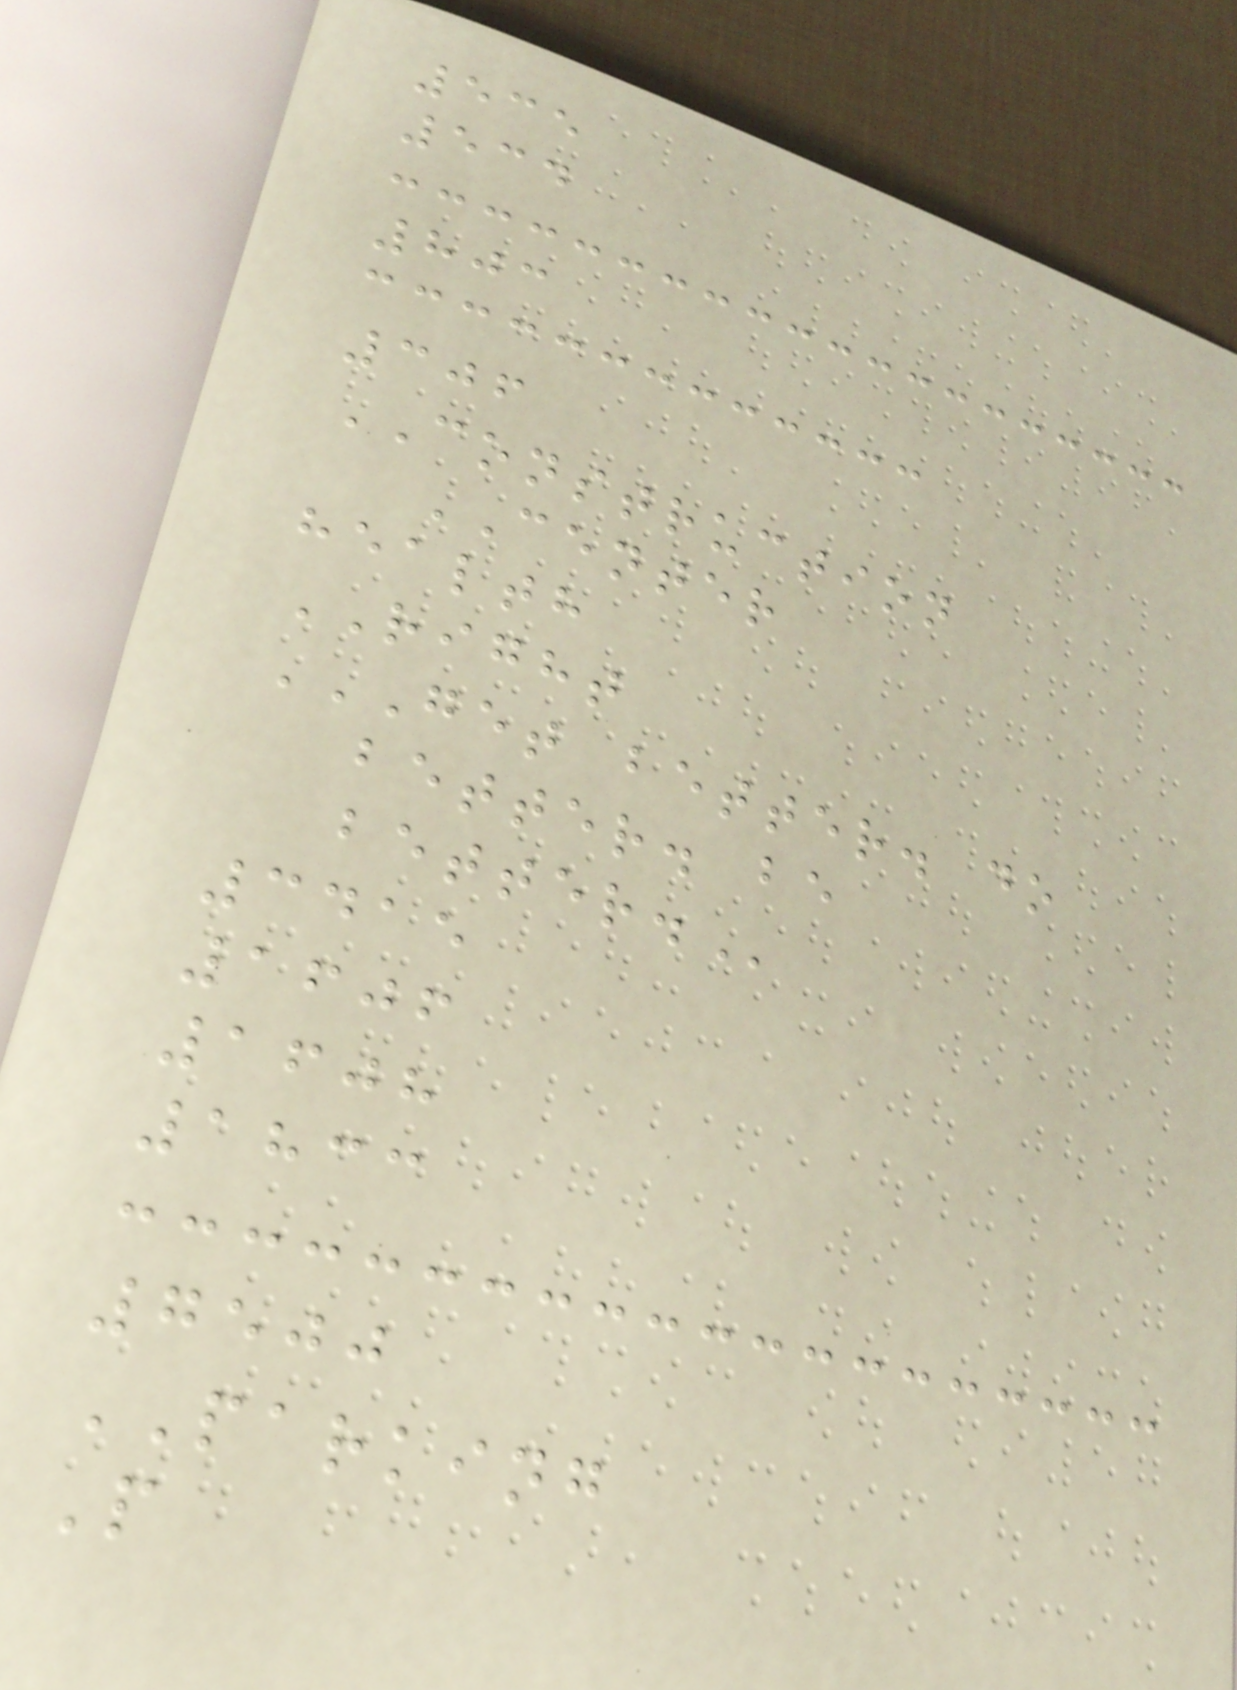535
534
803
306
CONSTRUCTION
CENTER
health
RIGHT
GET BETTER. DO
BETTER. BE
BETTER.
3415
1606
1608
1833
7500
PARKING
P
